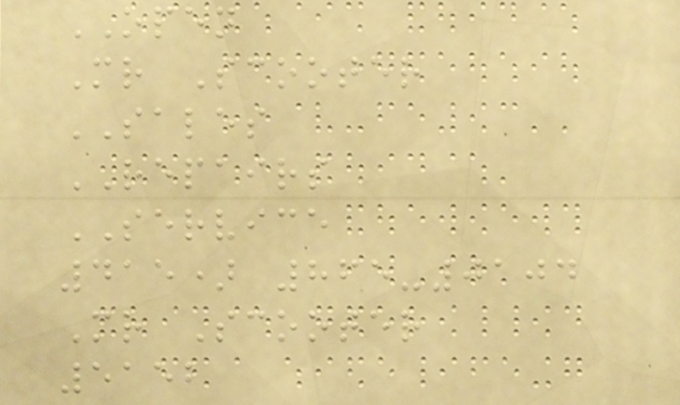OPEN
Mr Scooter
SALES
REPAIRS
SERVICE
415) 865-0104
Mr Scooter
5152
